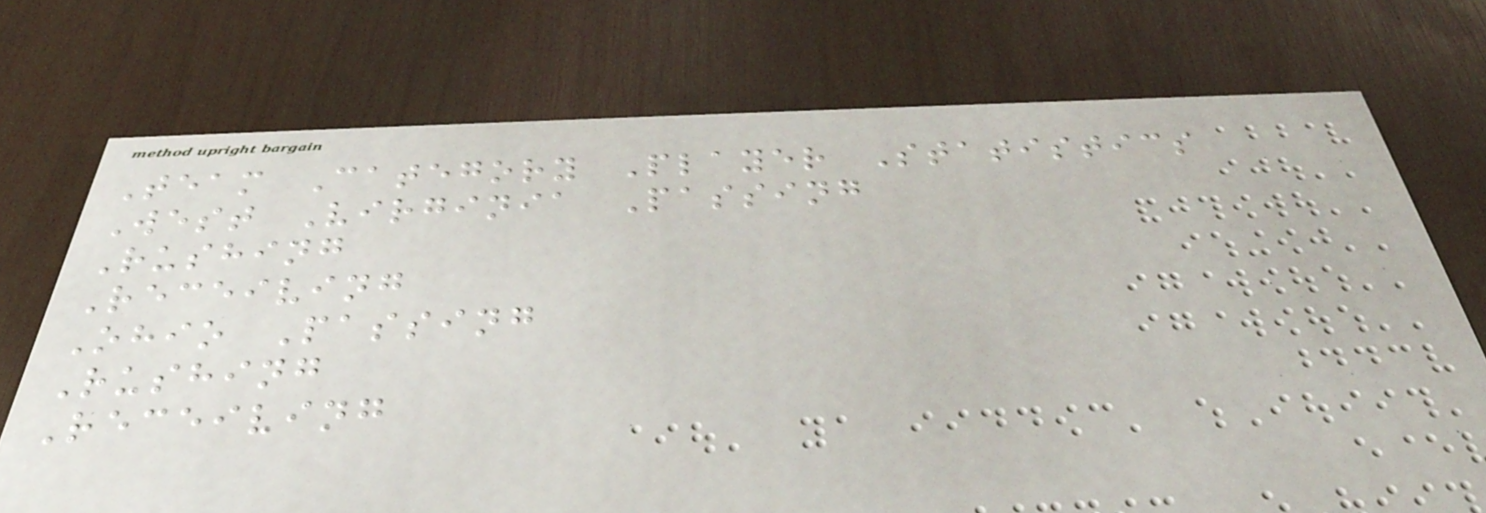Team Category Player Statistics
West Virginia Passing
Rushing
Receiving
Ohio Passing
Rushing
Receiving
